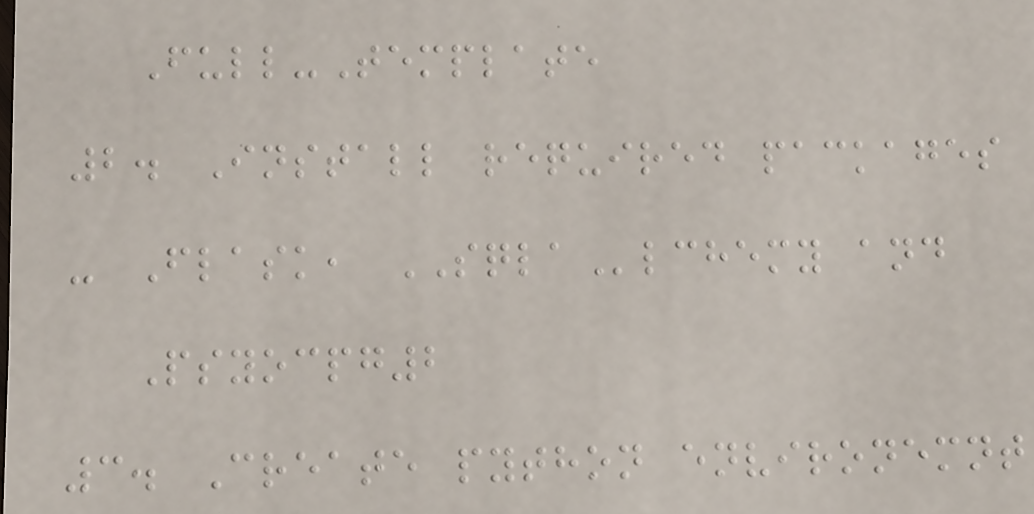Full-Template
2. Install required packages
- Flask, SQLAlchemy and
Psyocpg2
3. Create python environemnt
